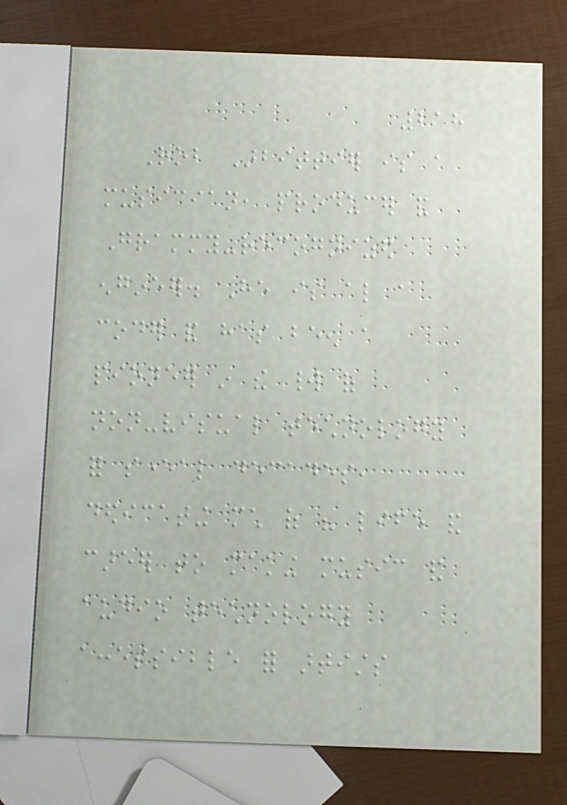218
Rob Arbittier is a
musician, producer and
Grammy-recognized
engineer. He is also a
coder and has been a
pioneer in the world of
non-visual technology
for several decades,
dedicating much of his life and
career to making music and
audio technology
accessible for artists
